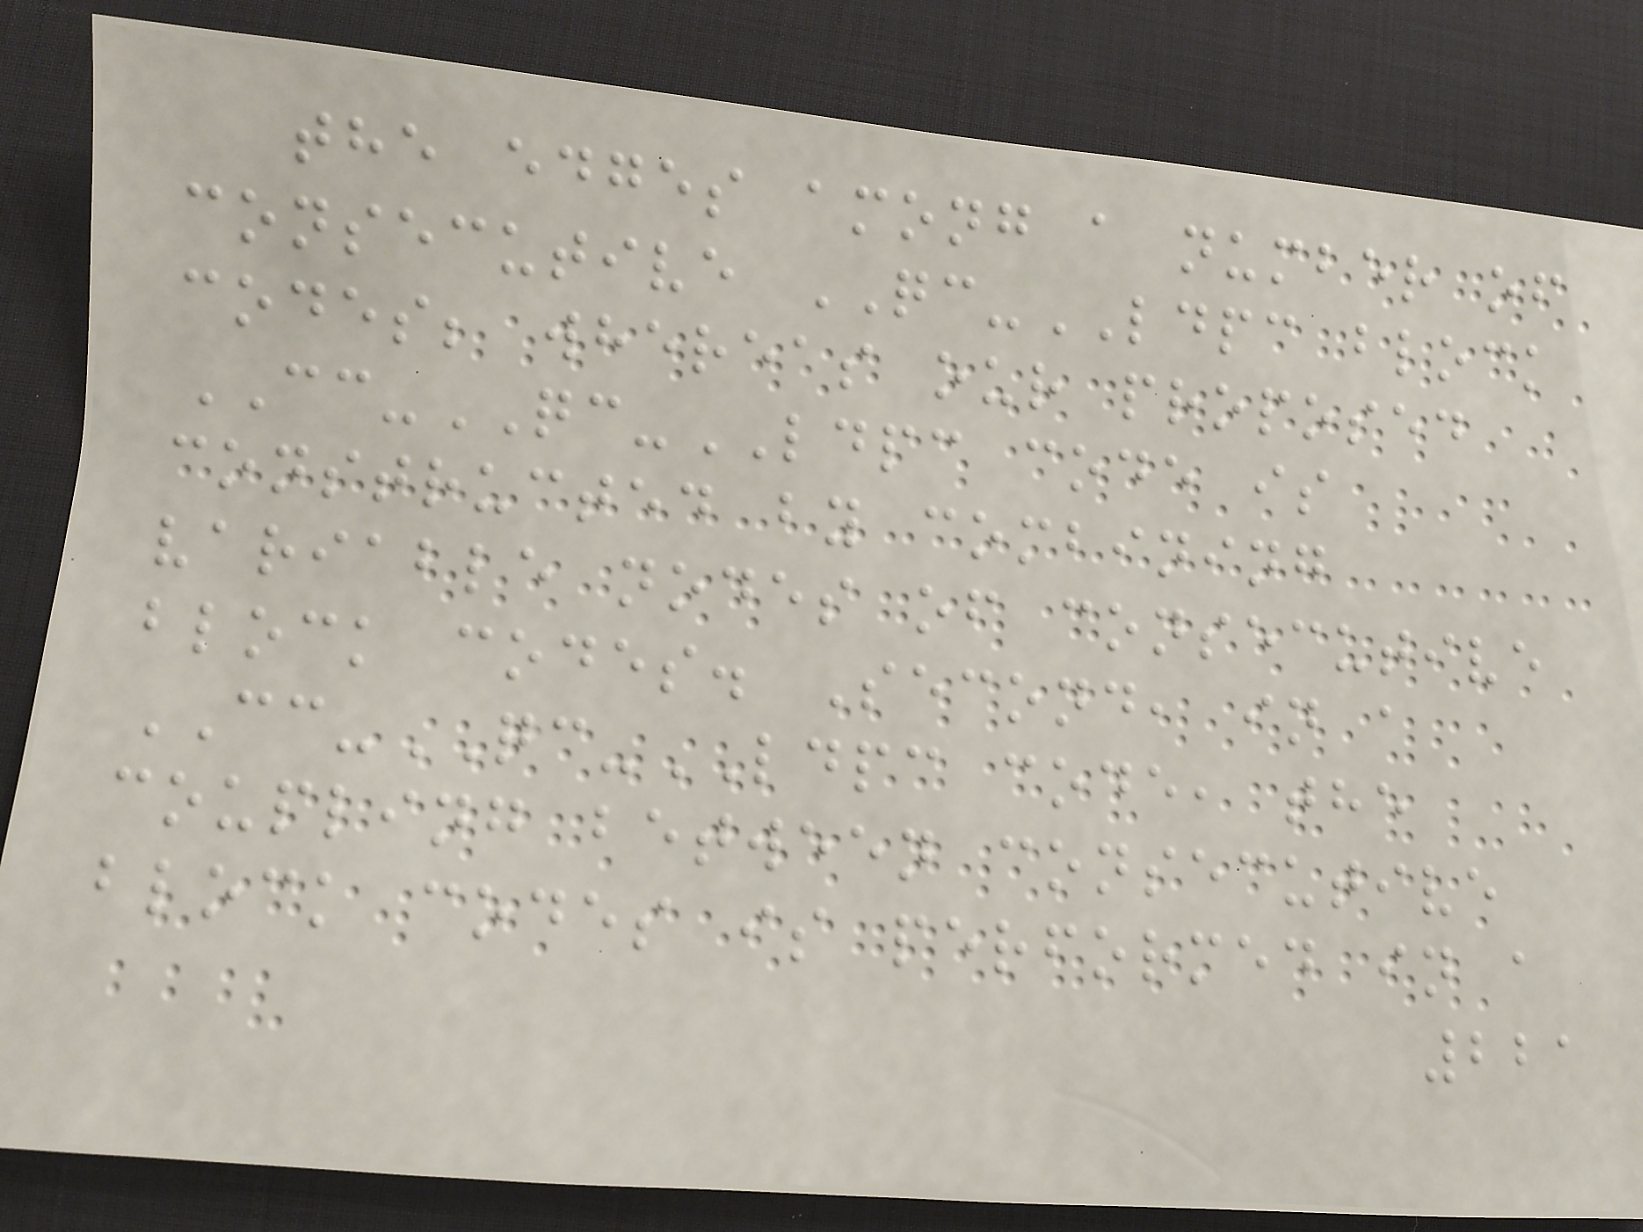the edges among a number of
consecutive QC-LDPC block
codes; whereas our proposed
CC-QC-LDPC code is
constructed by combining
variable nodes of consecutive
block codes. Second, in a
CC-QC-LDPC code, the
coupling between consecutive
block codes is performed in a
221
